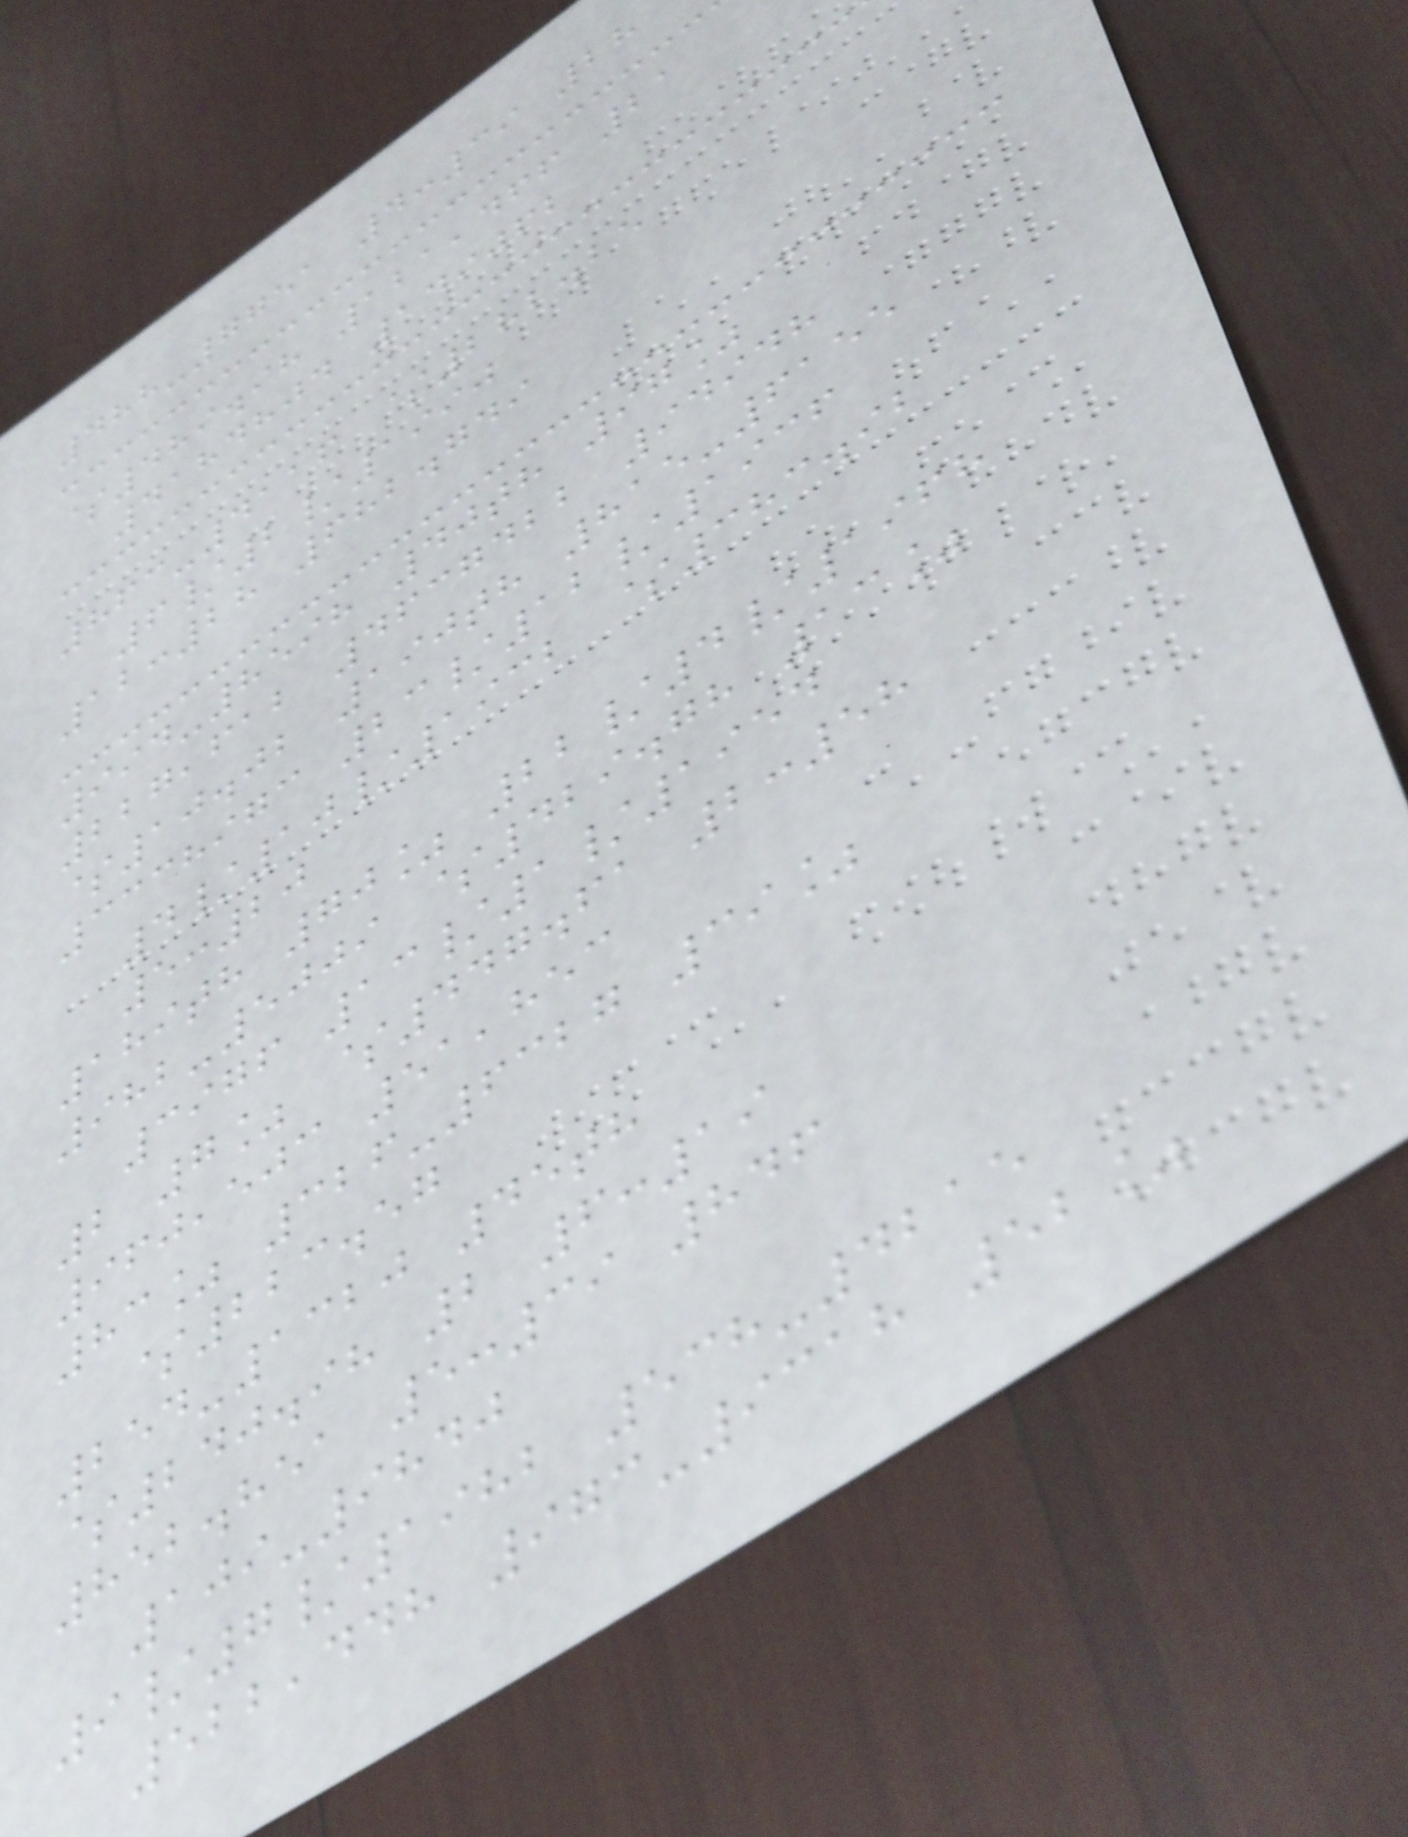488-7751 4:39 28
$489.98 121,466 21
4184804 149062
863-4116 $282.25
6/2/1990
12:28 682.749
994-8598 40th 97%
227,612 4637422 94948
$10.02 190th 815-6155
3338973 23/12/1936
4/10/1932 $383.92
5:20
189th 70% 22/4/1968
982-5009 $429.78 13%
3976 13/1/1954
2 7% $447.61 2:58
960,503 51,853
83% 326-6327 39%
$223.57
254-1320 45th
$240.98 2 6:19
852.851 5:39 846
109-9840
9/7/1982 538-4215
522,448 973-9318 52%
